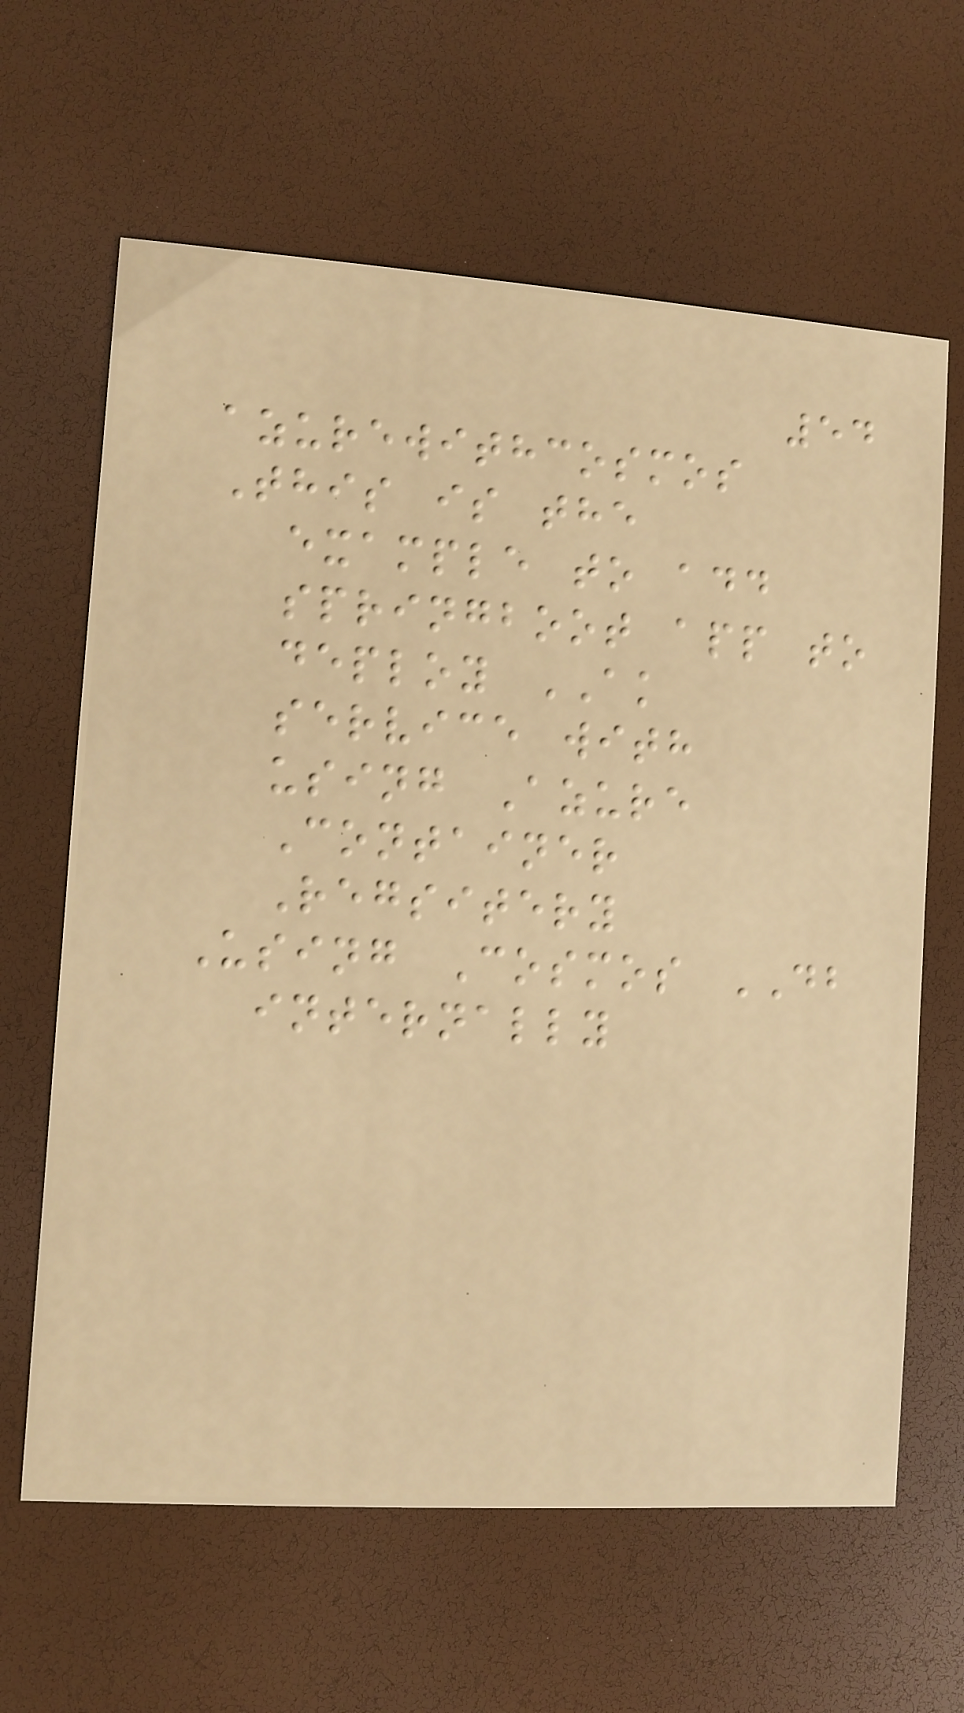54
azurewithcosmos
This is the
example to add
springboot app to
deploy AK
service with
using Azure
Container
Regsitery
Using Cosmos DB
internally
